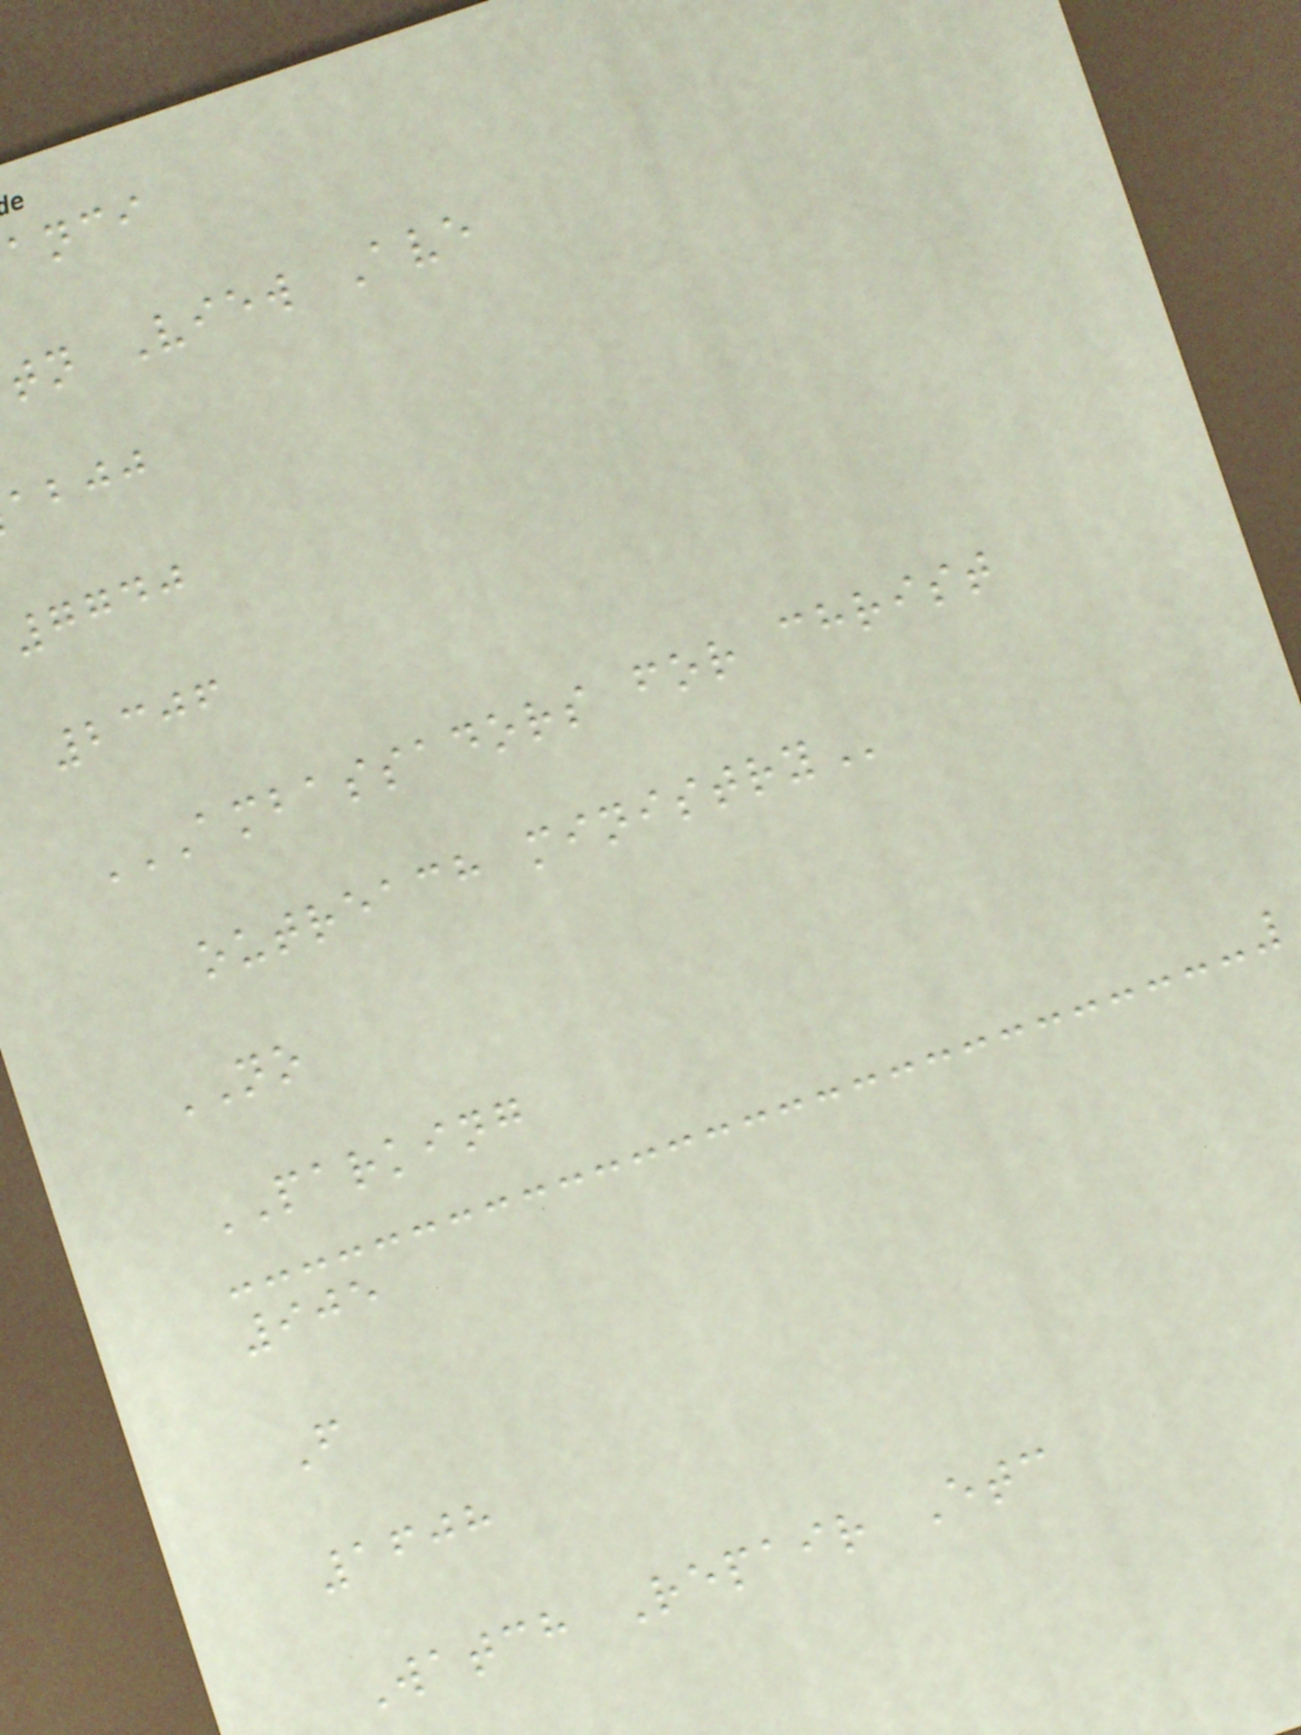anci
tn View Ave
abjj
7740
2306
AMBASSADORS FOR CHRIST
outreach
NO
PARKING
905
F
1608
Watch Repair Etc
